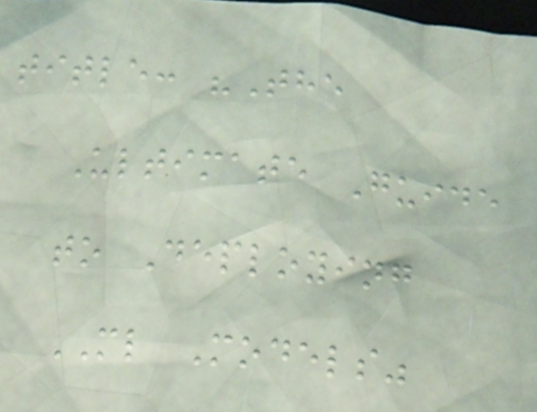title: "The
Ultimate Guide
to Deploying
ML Models"
